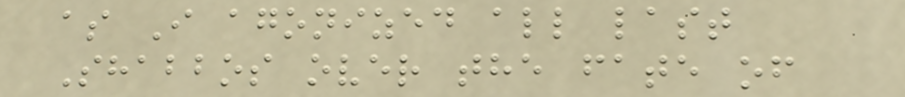as I agonized all last
Shabbos over the fate of
